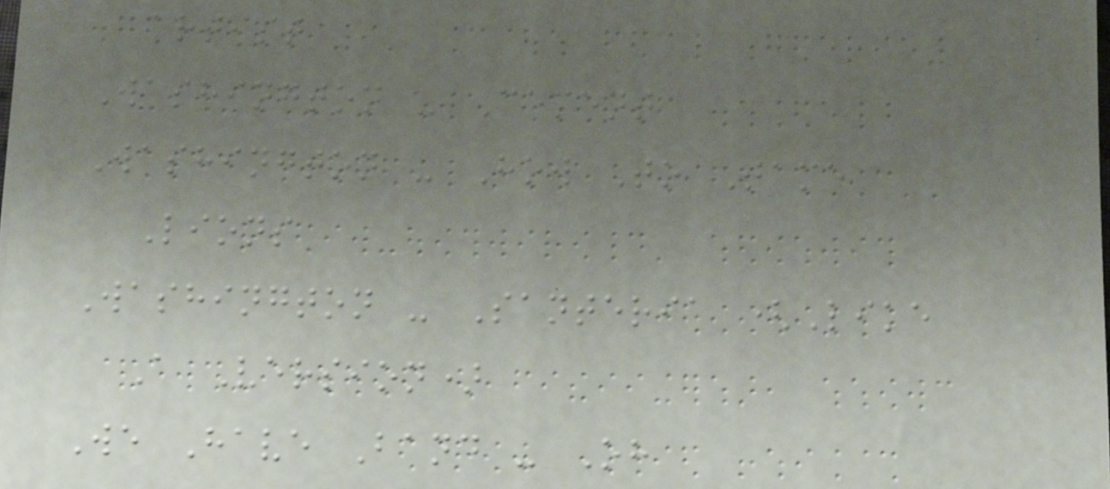artist
Washington - Cement
Washington - How To Tame
Lions
Washington - Santeria (Like
A Version)
We Have Band - Oh
